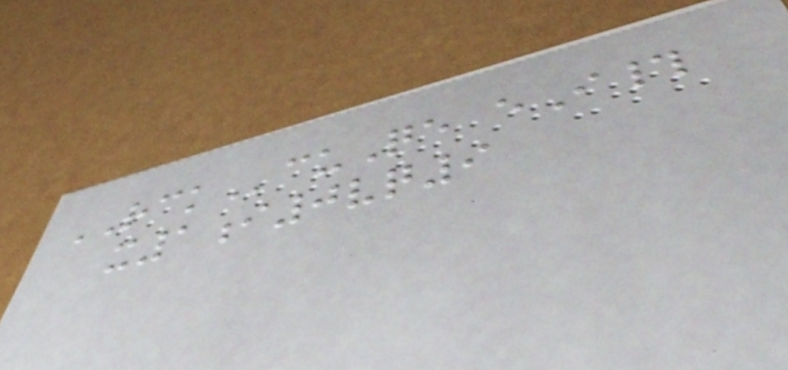RCKcuQe eI#
x1i0vq9
